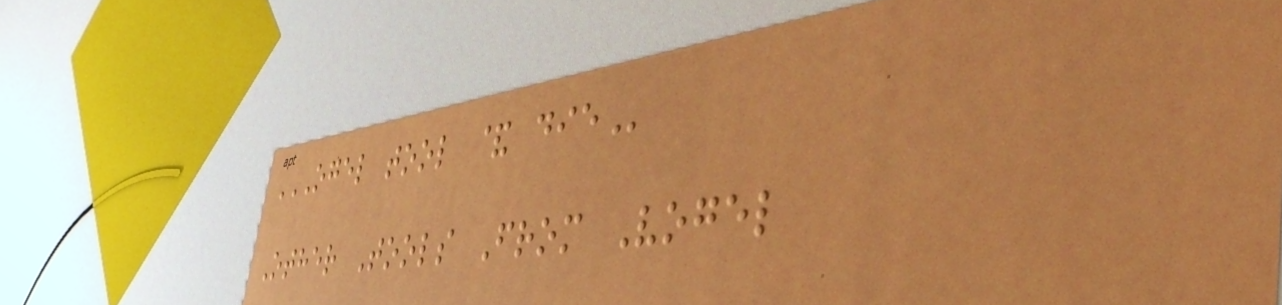OGEL TOOL & DIE
Other Tools From Vogel
